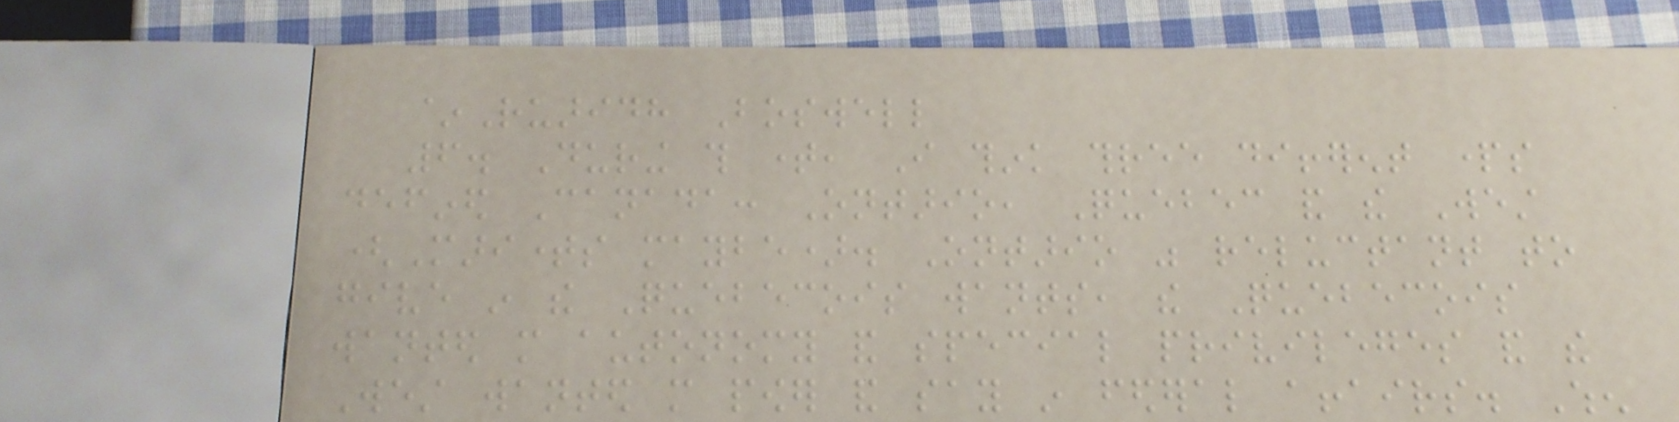~Ruaridh Boswell
6. During this time, I think three different parts
defined Canada: Ontario, Quebec and the West
(Maritimes maybe). Ontario was reluctant to
give in the Quebecois wants, the Quebecois
wanted more autonomy and special privileges and the
West wanted more power and say in federal affairs. When
